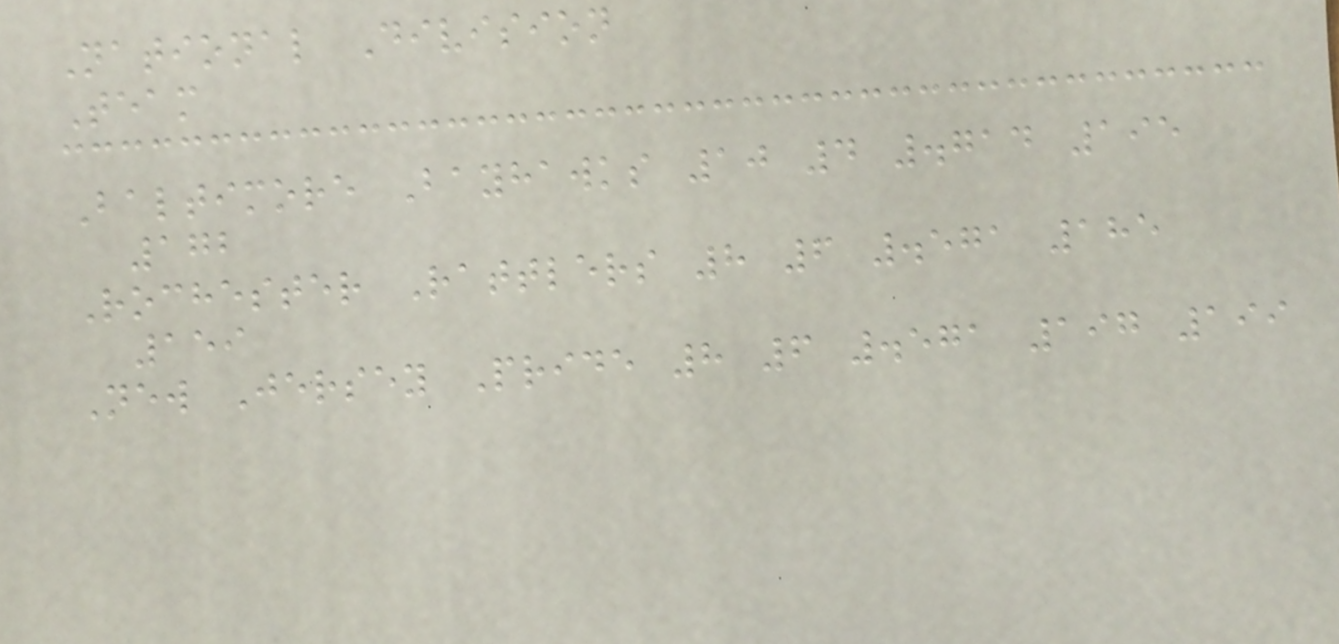National Division
Team
Baltimore Bayhawks 10 4 .714 195
172
Rochester Rattlers 8 6 .571 185
159
New Jersey Pride 8 6 .571 197 199
